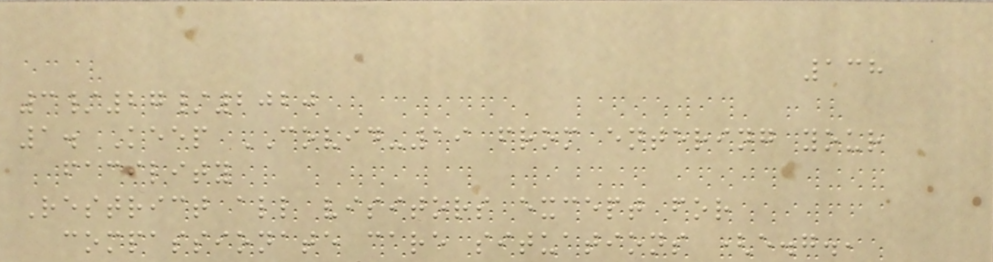138
3/27/2020
1. Keep COVID-19 from entering your
facility
Restrict all visitors except for
compassionate care situations (e.g.,
